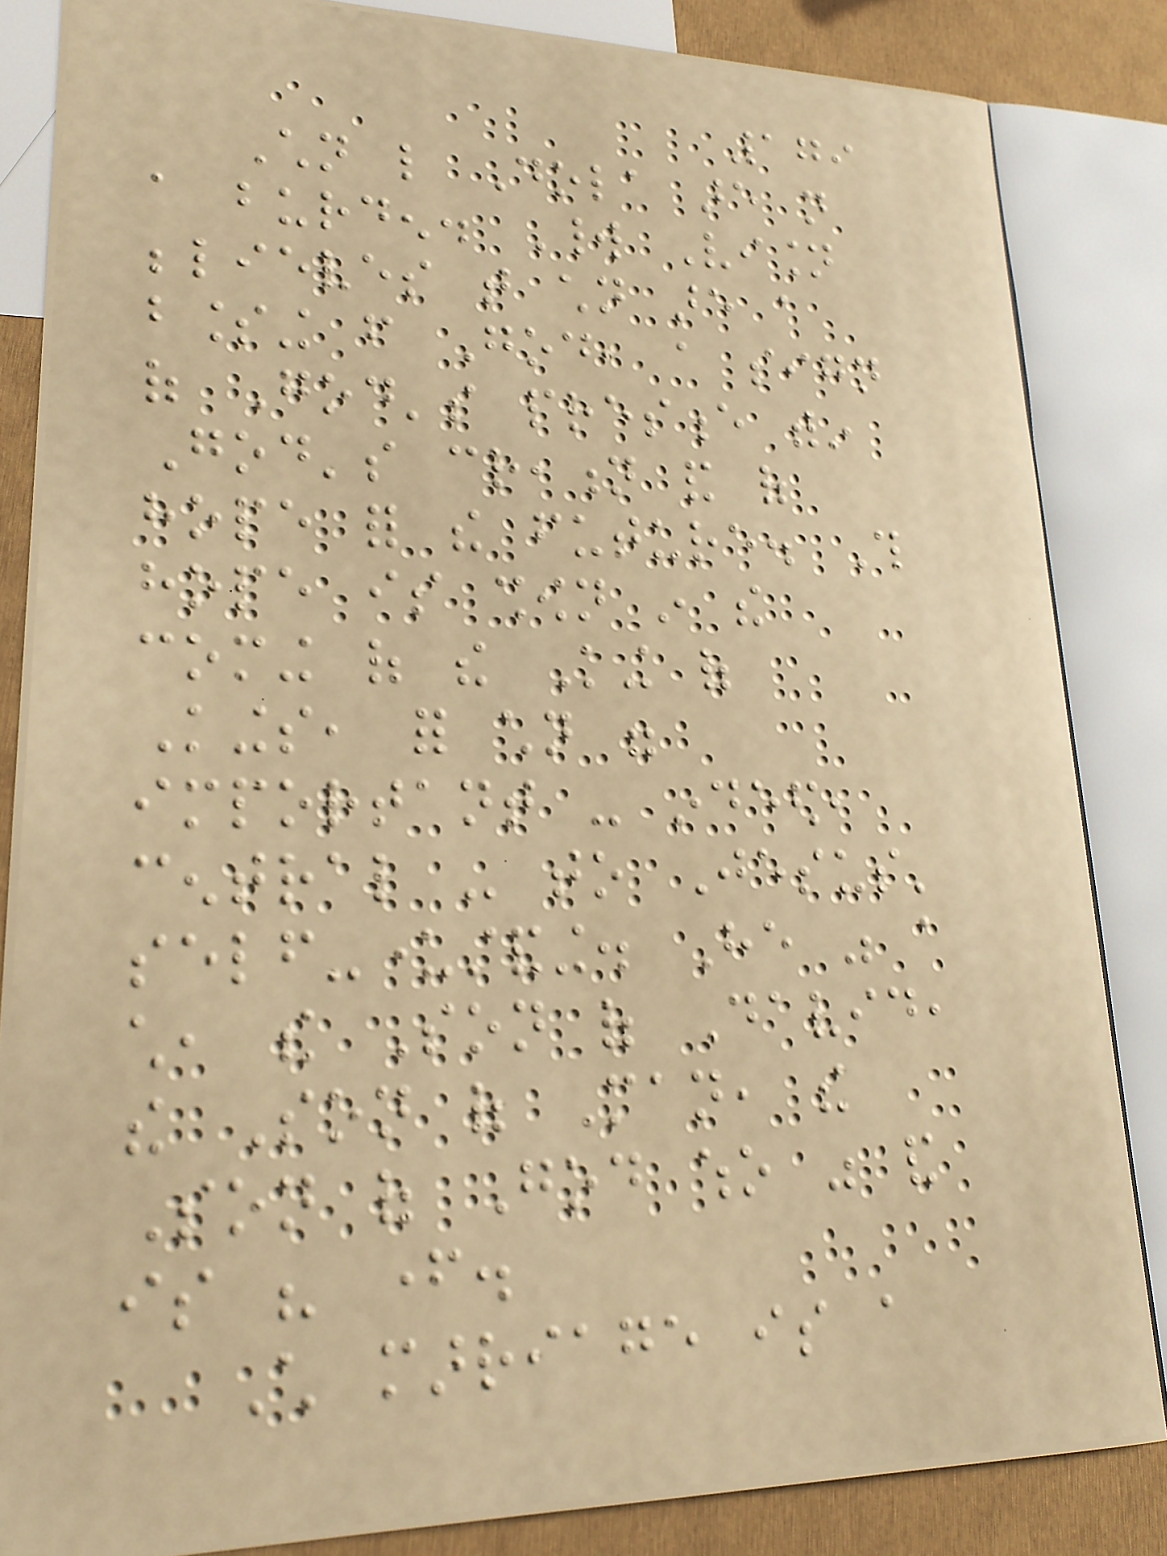179
Children like Dola are not
a burden. World Vision
believes that children are a
blessing from God, a sign
of God's presence within
God's creation and of
hope for the future. This
hope is shown in the
coming of the King of
Kings, for children were
important - indeed,
central - to Jesus'
self-understanding. He was a
child, the Son of David,
the Son of Man, the
Son of God who was and
is his father.
Child marriage is a
